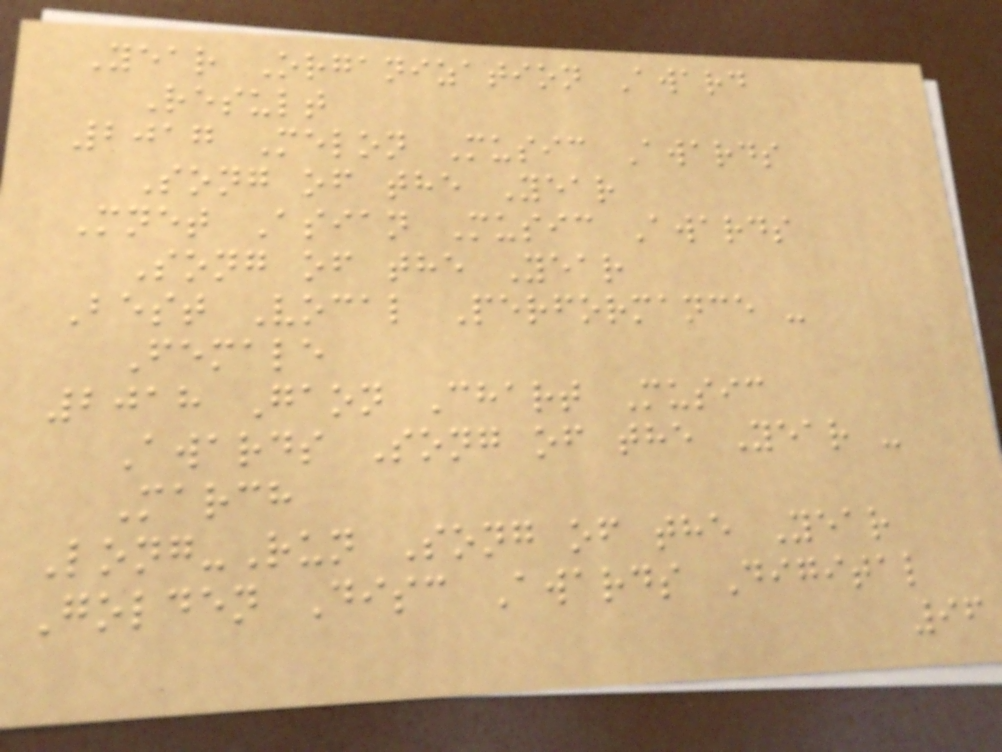Year Organization Award
Result
2017 Melon Music Awards
Song of the Year
Mnet Asian Music Awards
Song of the Year
Best Vocal Performance -
Female
2018 Gaon Chart Music
Awards Song of the Year -
March
Long-Run Song of the Year
Golden Disc Awards Digital
96
